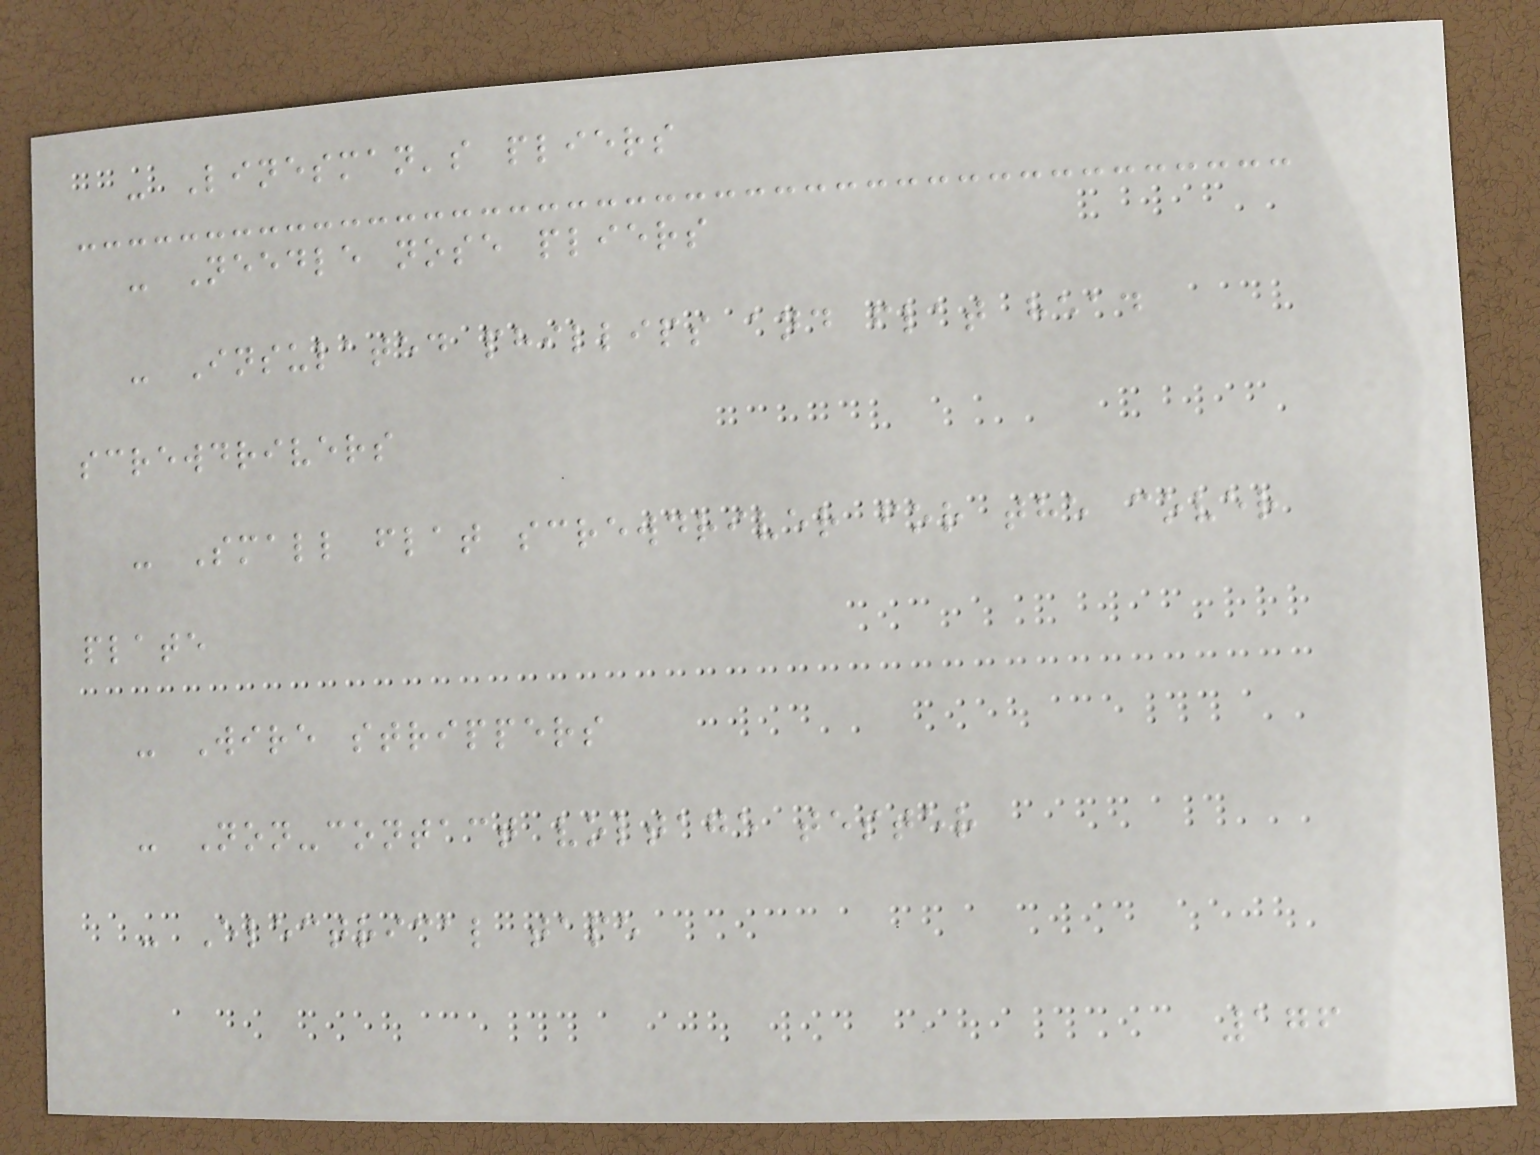- Linesman's pliers
- Needle nose pliers
- Insulated phillips and flat head
screwdrivers
- Small flat screwdriver for the cover
plate
- Wire strippers
- Non-contact voltage tester
- Electrical tape
176
